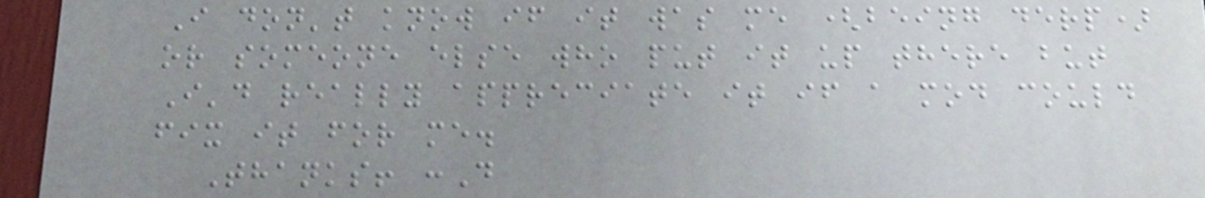I don't know if it was me (being derp)
or someone else who put it up there but
I'd really appreciate it if a mod could
fix it for me.
Thanks! :D
